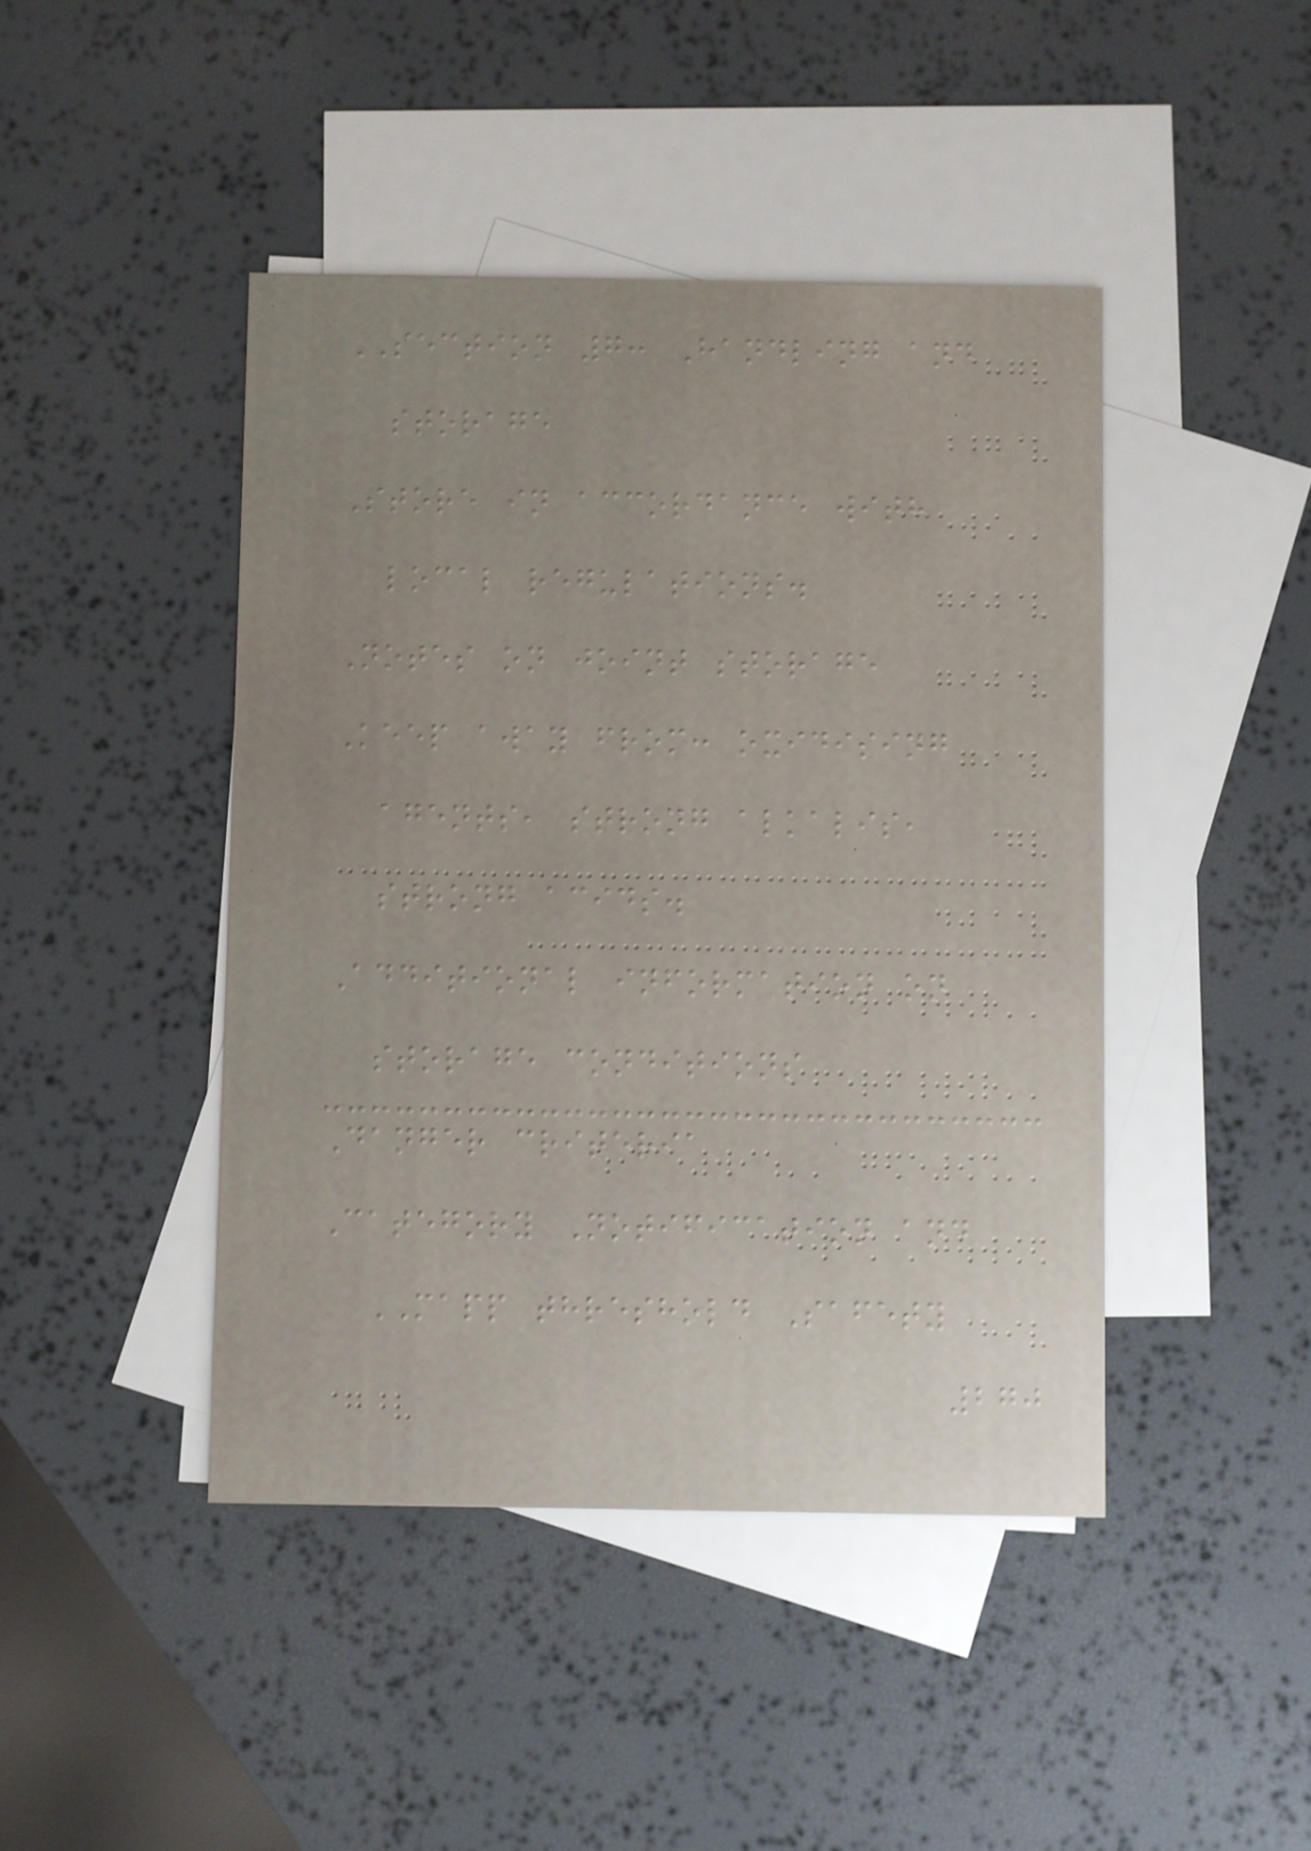SECTION 7: Handling and
storage
Store in accordance with
local regulations.
Notes on joint storage
Keep away from: oxidising
agents, strong alkalis,
strong acids.
Additional information on
storage conditions
Danger criteria
Category Notification and
MAPP threshold Safety
270
